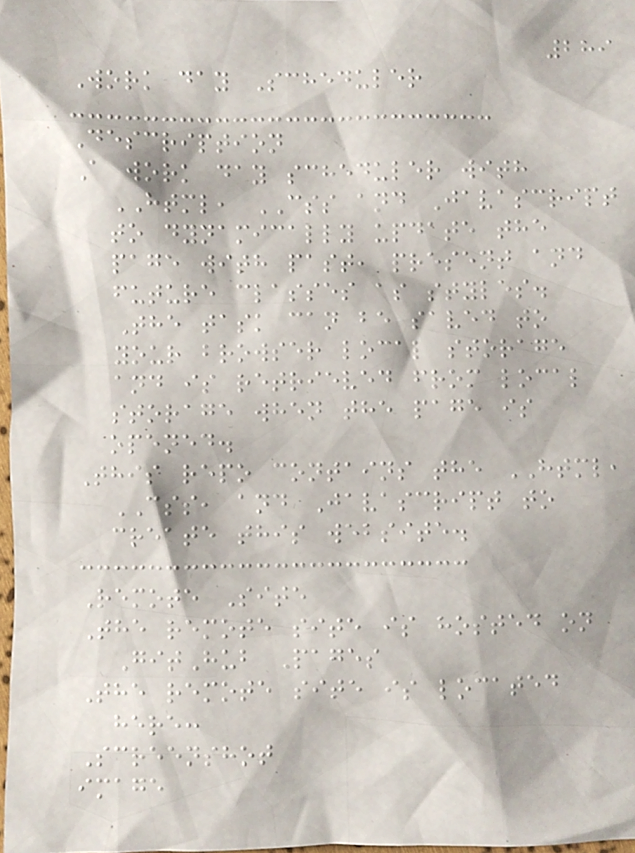289
Work day Scheduler
Description
A work day scheduler with
HTML, CSS and Javascript
to dynamically update the
page with past, present and
future classes as styles.
The task can be saved to
your browser local storage
and is retrieved from local
storage when the page is
opened.
This repo contains the HTML,
CSS, and Javascript to
create this website.
Remote Site
The remote site is hosted on
GitHub Pages
The remote site is located
here:
Screenshot
image
